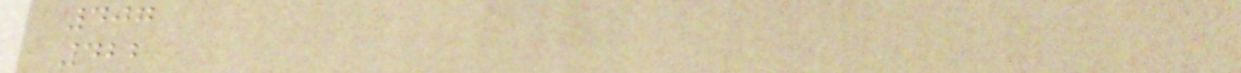407
422
